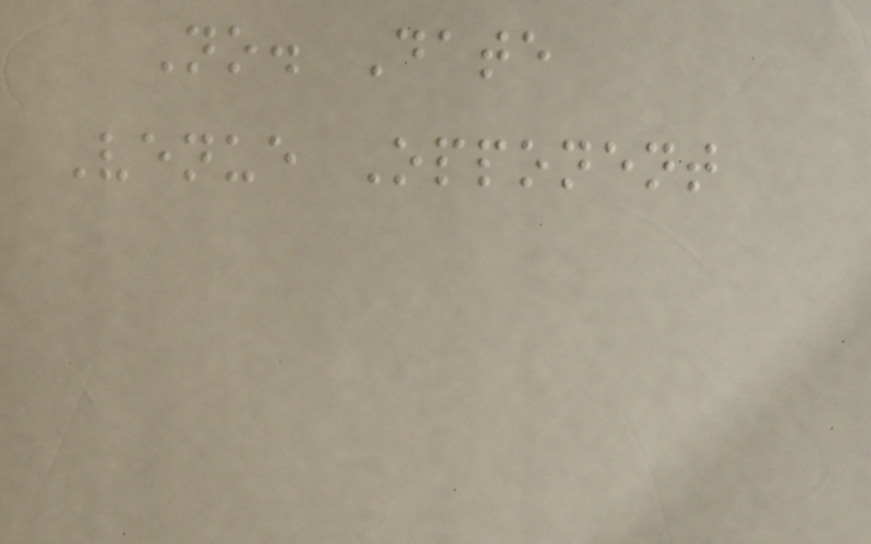No. Date
Venue Opponent
